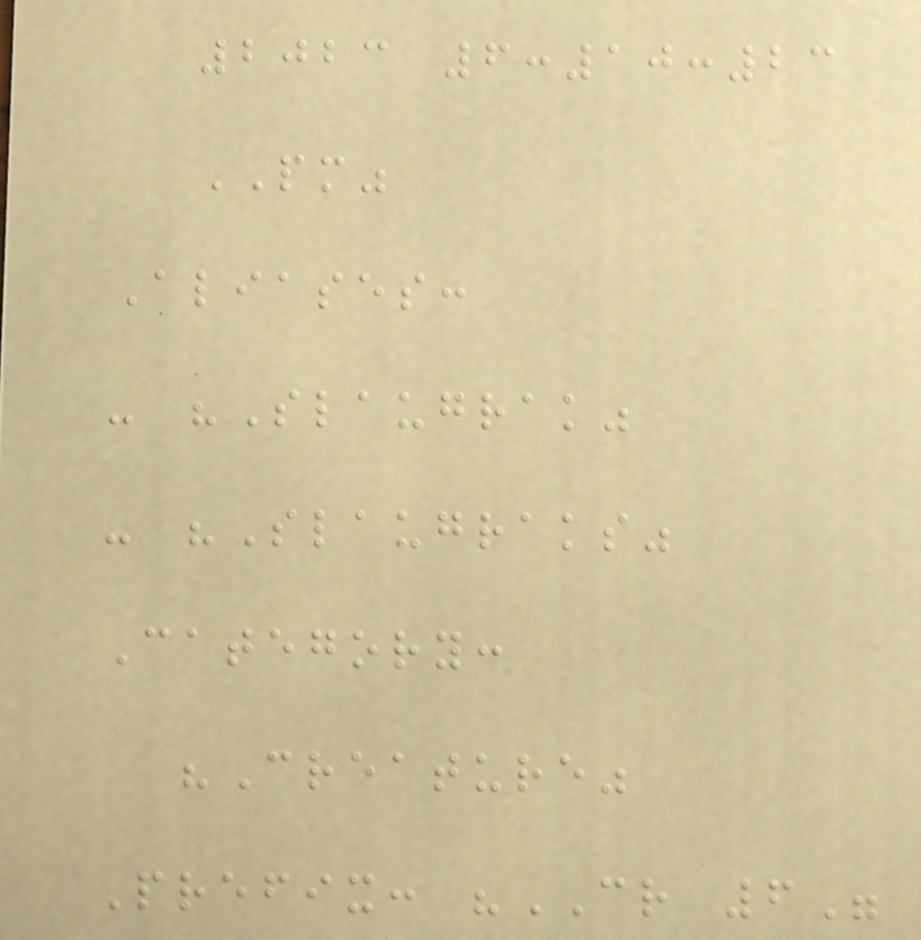2023 6:10:23
PM"
Aliases:
- "Slaugrak"
- "Slaugraks"
Category:
"Creature"
Prefix: "CR 6"
